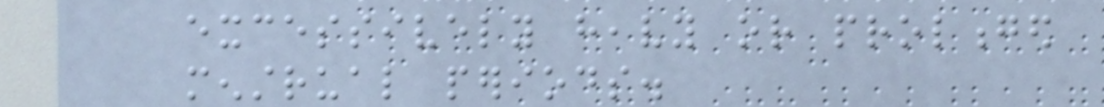excessively heavy or prolonged
menstrual periods.
